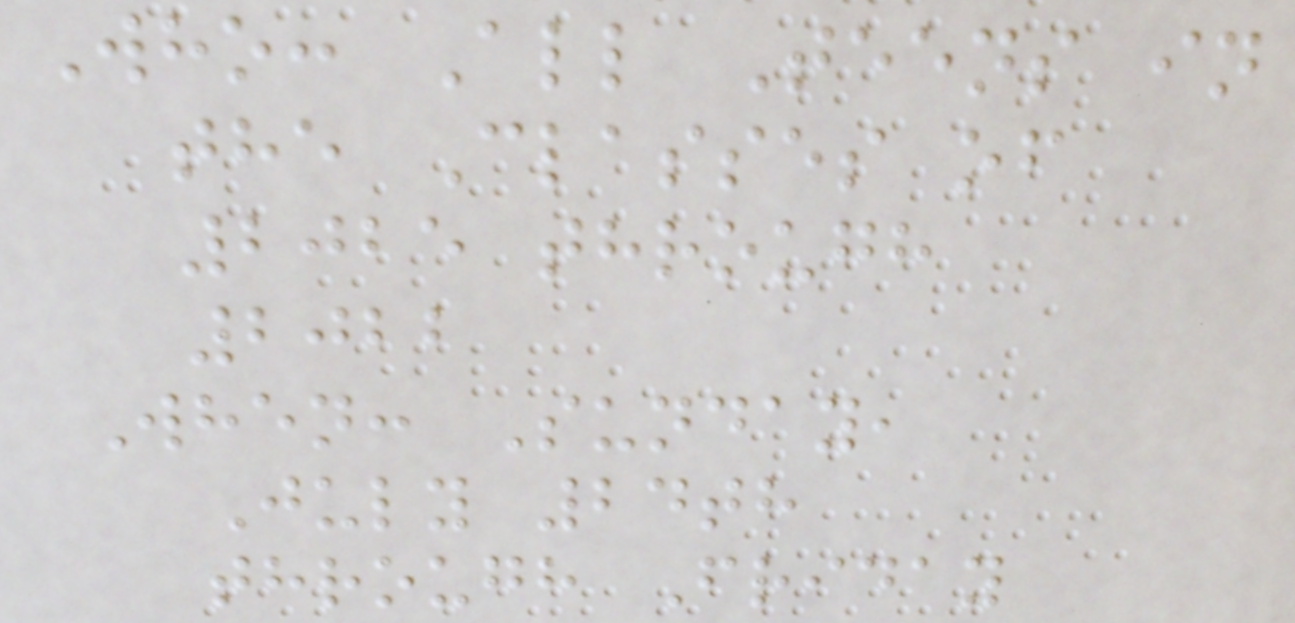Who: All Teens in
the Classes of
2025 through
2022
When: Sunday,
July 24th
through Friday
